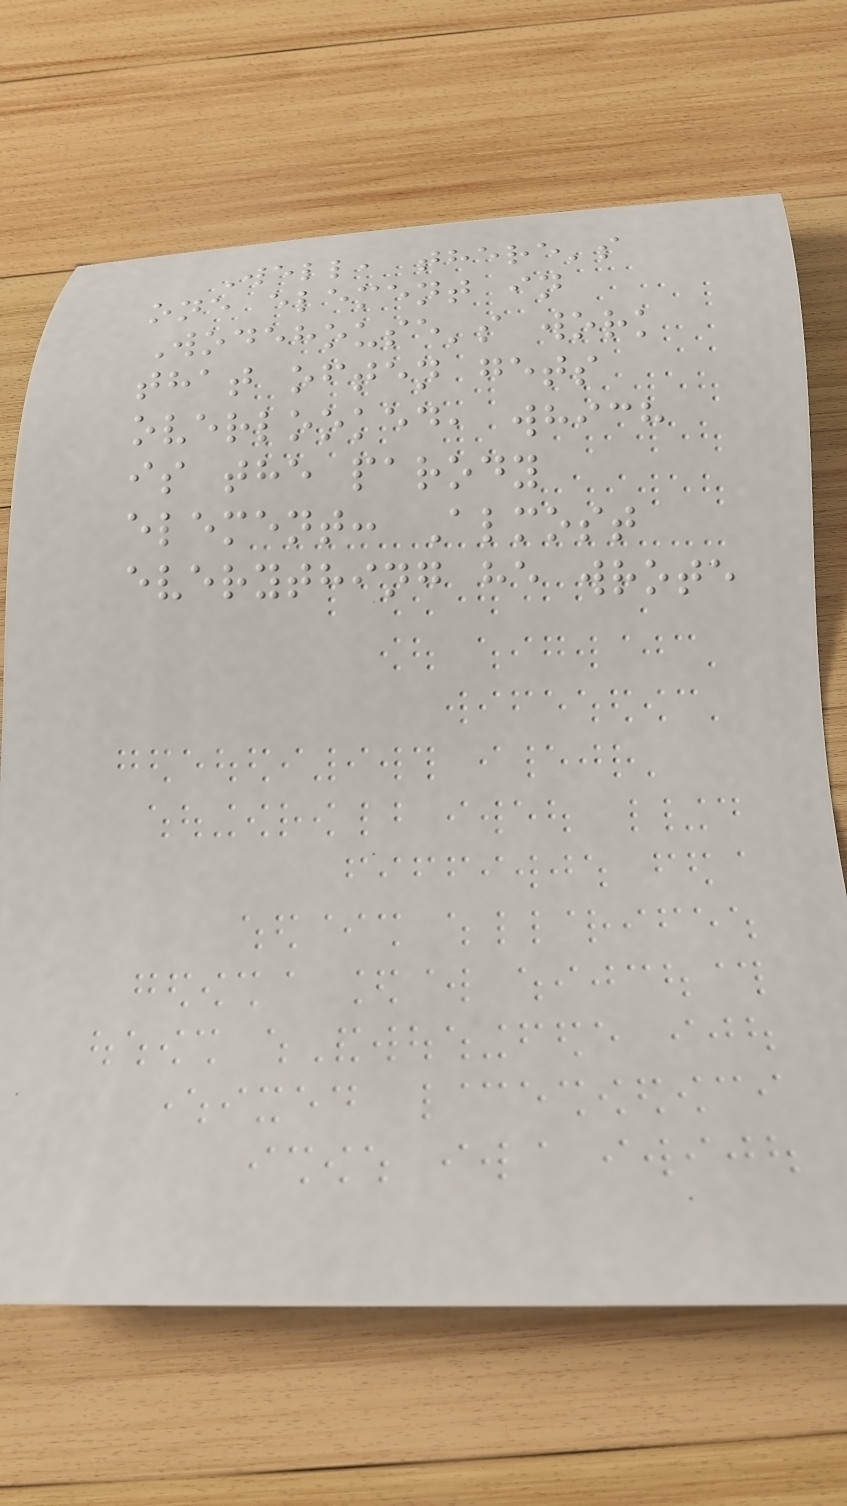Well, there's
one element in
Wodehouse's work
that often gets
overlooked, which
is the parody
element: Almost
everything he wrote
